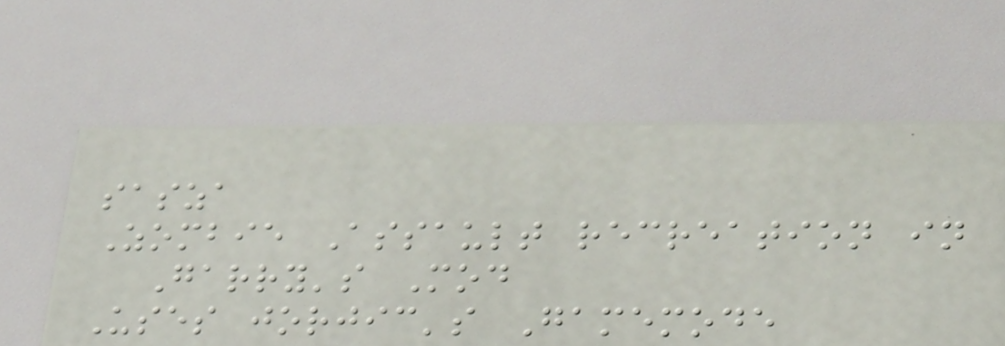sasza
Zombie Assault recreation in
Garry's Mod
Uses jorjic's Gamemode
